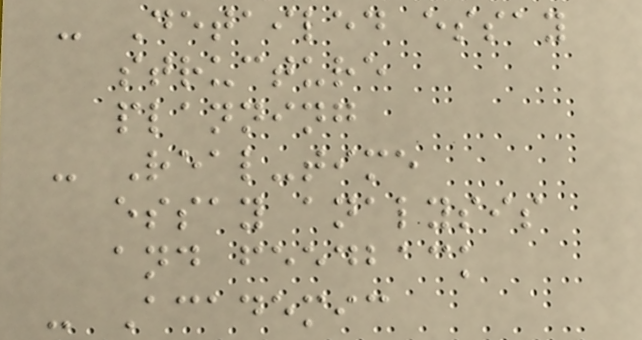- Detailed essay
structure
planning
- Real-time
essay analysis
and feedback
- Academic
